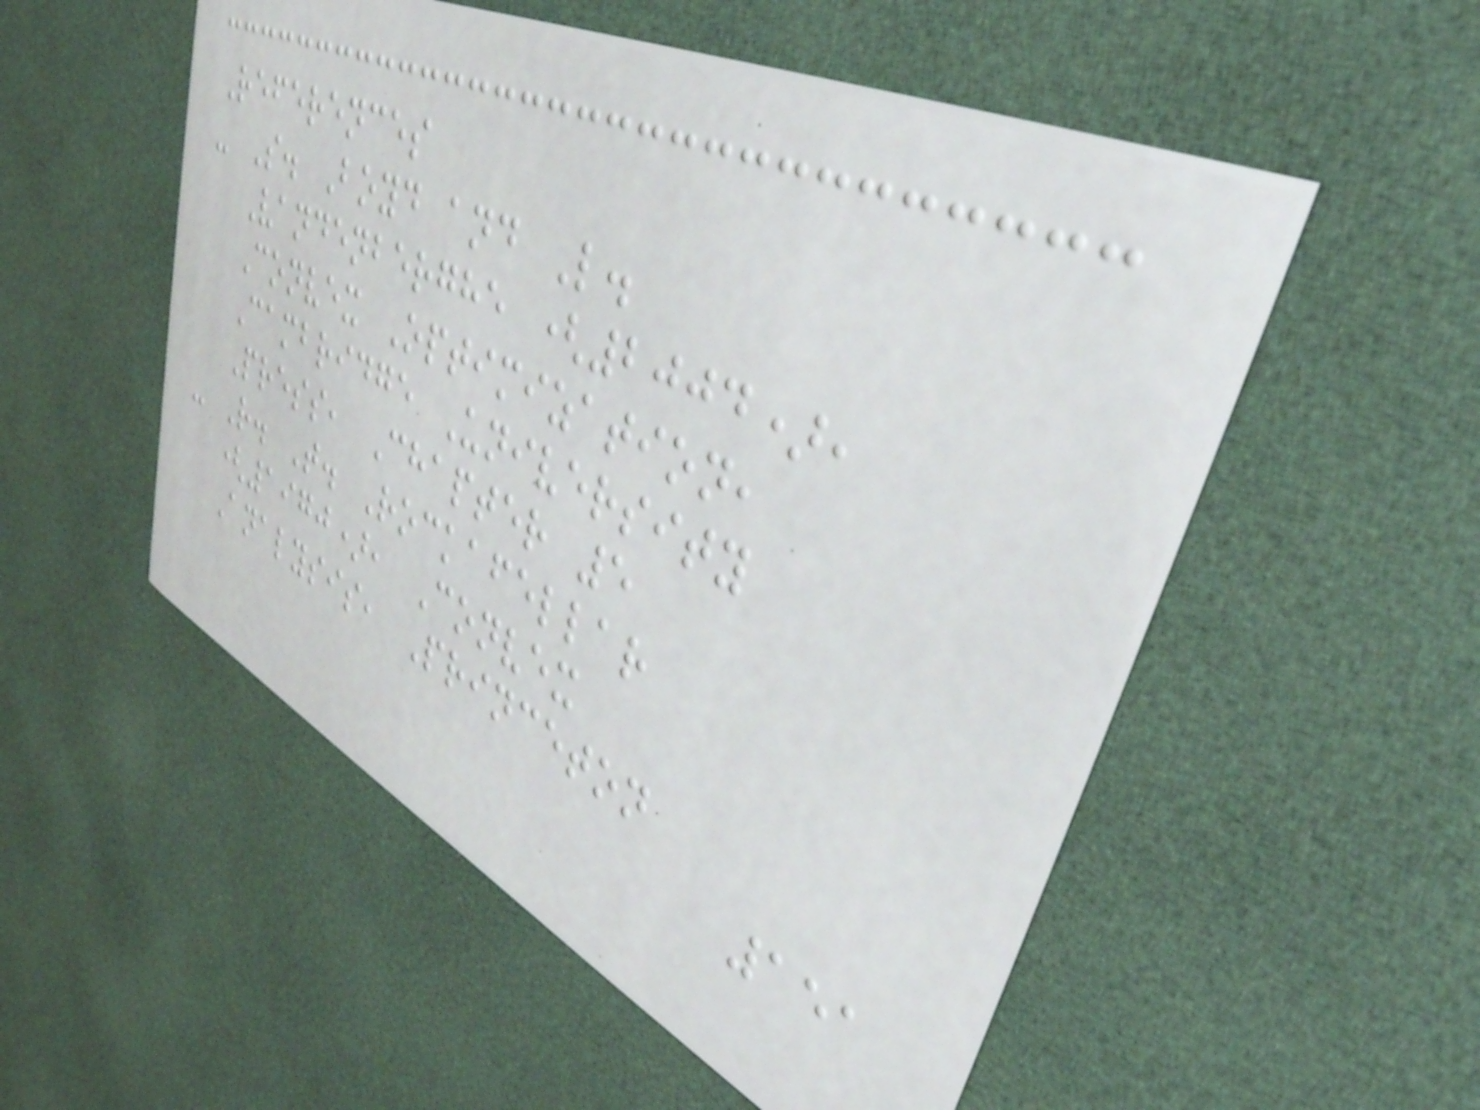References
- S. Boyd and L.
Vandenberghe (2004),
Convex Optimization,
Cambridge University
Press, Chapter 5
- R. T. Rockafellar
(1970), Convex
Analysis, Princeton
151
